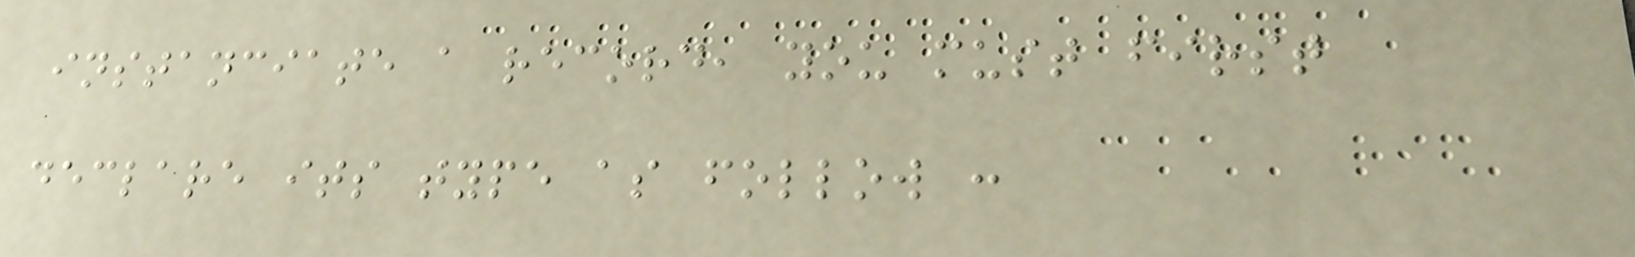instanciate a record, you must first
declare its type as follow :
